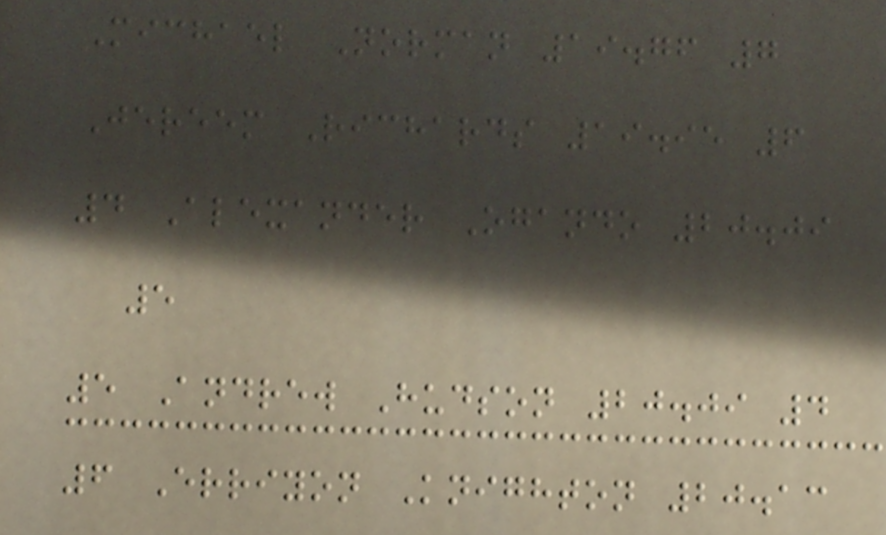Michael Norman 19.76 7
Jereem Richards 19.95 6
4 Alexander Ogando 20.09
5
5 Andrew Hudson 20.09 4
6 Erriyon Knighton 20.13
